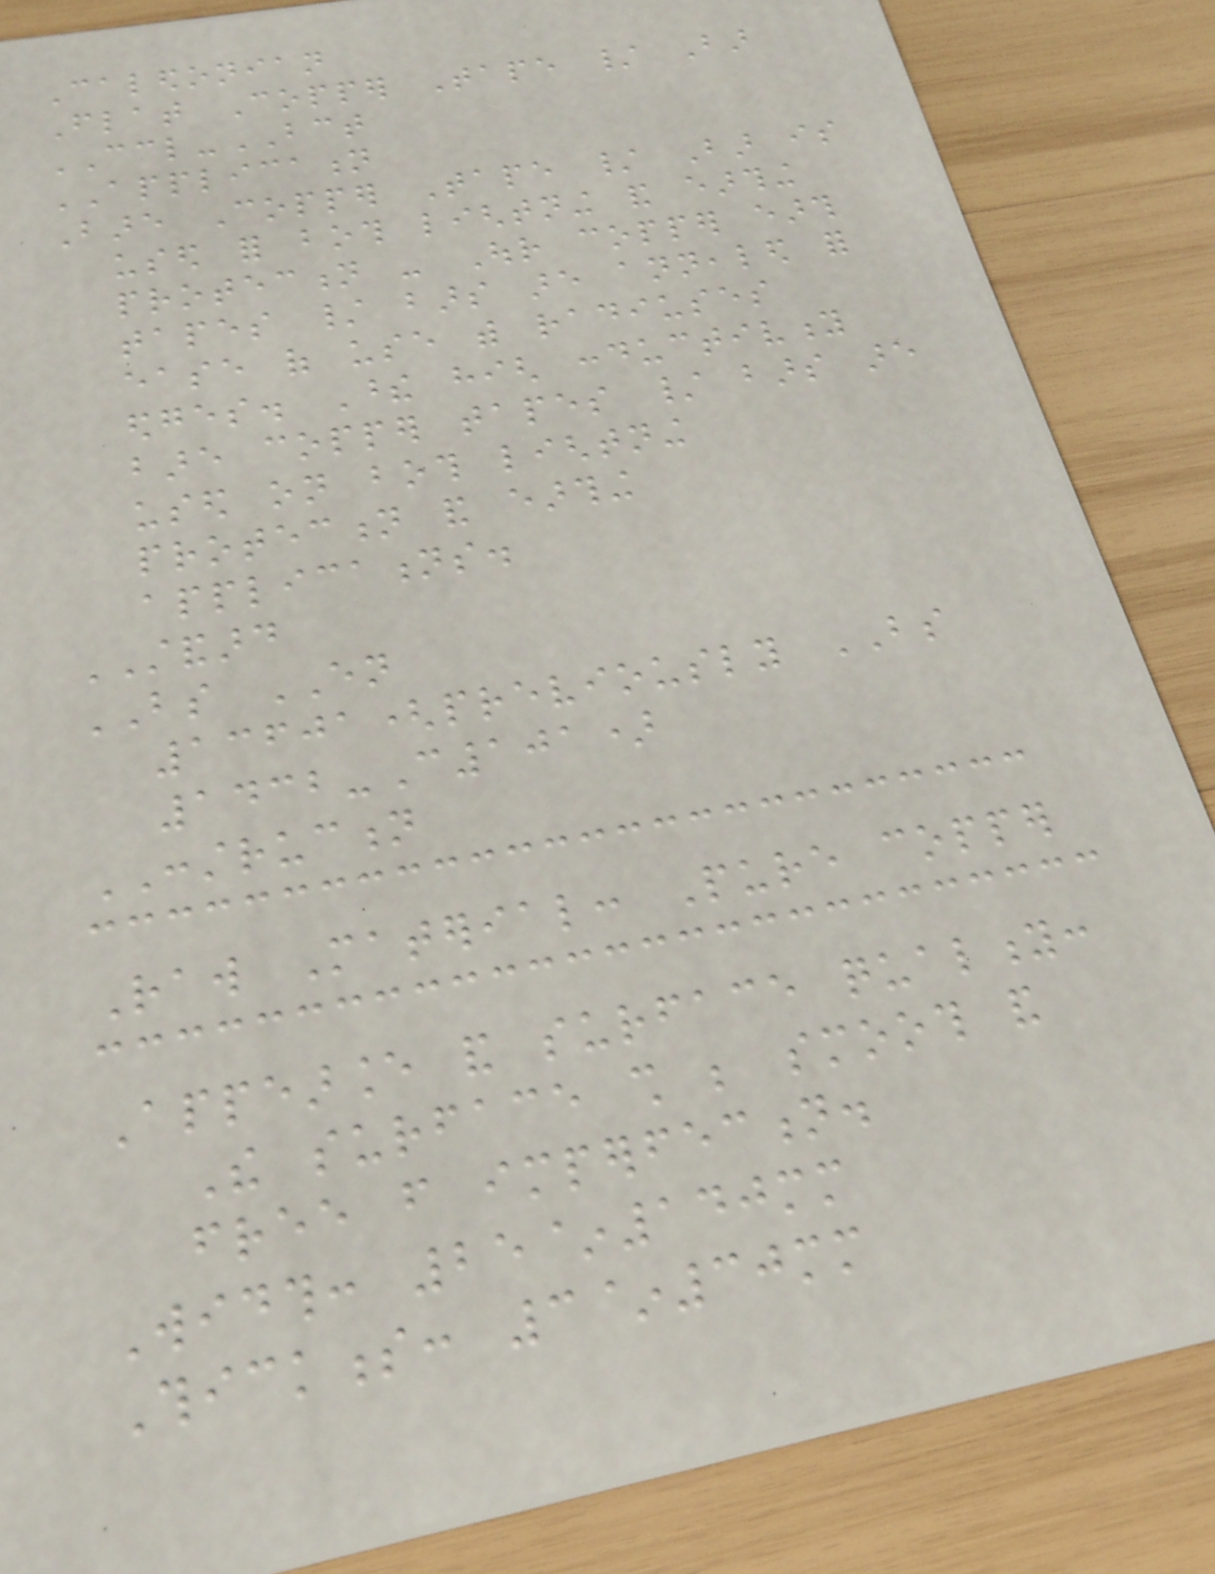Caledonian
Flat Copper Tape / Bar
CCL-BCT
APPLICATION
Bare Copper Tape / Bar is
used for both lightning and earthing
protection - Our copper earth
tapes / bars are annealed for
ease of use with radiuses
edges. These high conductivity
bare copper tapes / bars are
used on both lightning
protection and earthing
applications.
STANDARD
BS EN
13601(previously BS
1432-C101)
CONSTRUCTION
Raw Material: Pure copper
Appearance and surface quality:
The surface shall be smooth and
free from imperfection.
Width: 25~140mm
Thickness: 3~30mm
